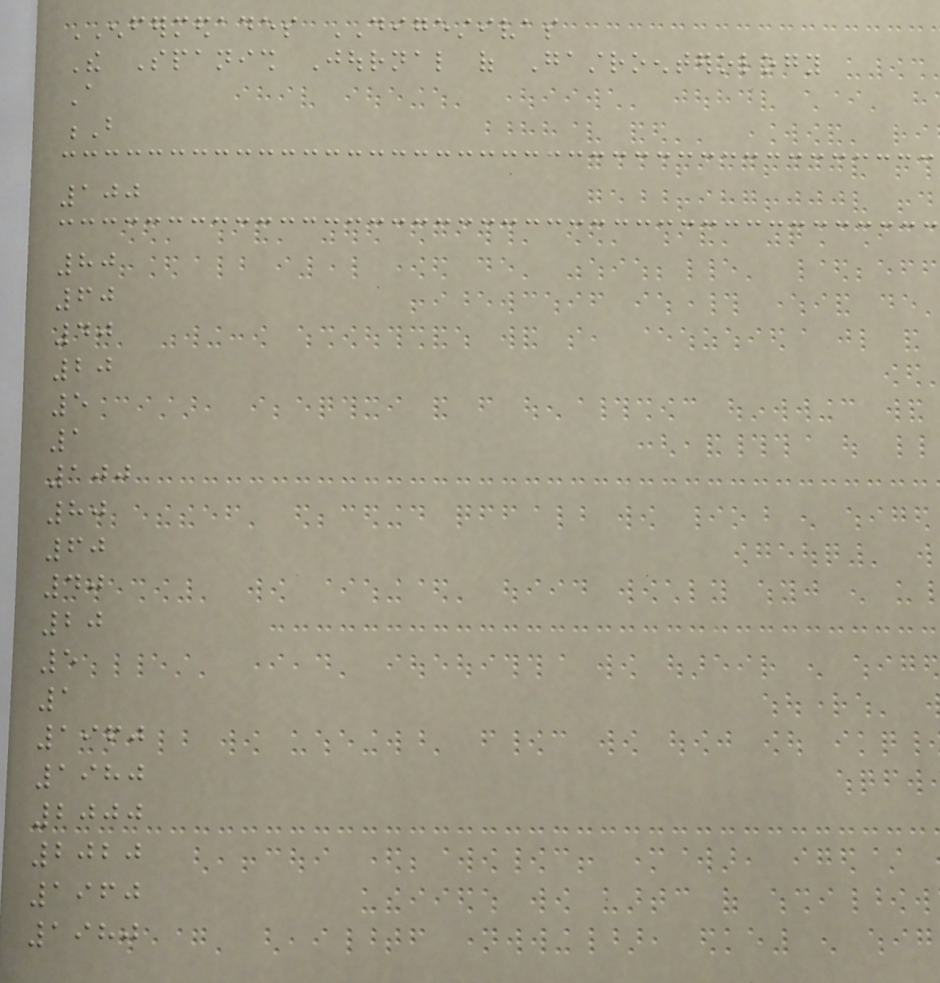ENFERMEDADES DIGESTIVAS
The Spanish Journal of Gastroenterology
A
B
100
80
60
40
20
5
1
100
80
60
40
20
5
1
1960
1980
2000
2020
1960
1980
